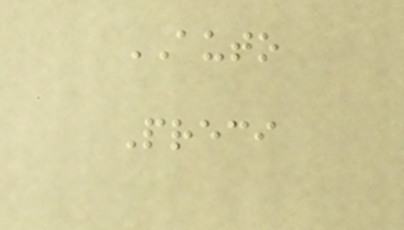AUTO
Preci
